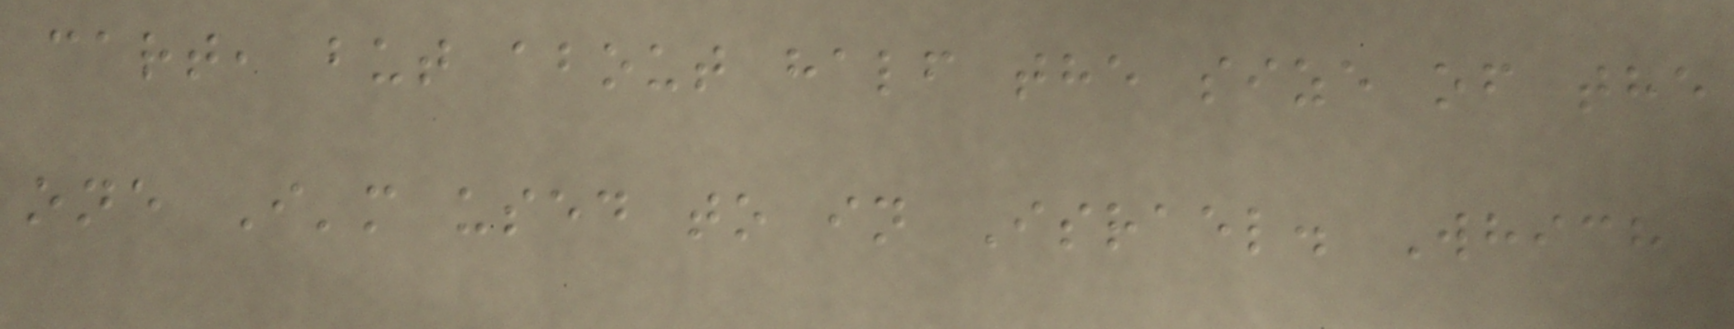cart, but about half the size of the
one I'm used to in Israel. Which
